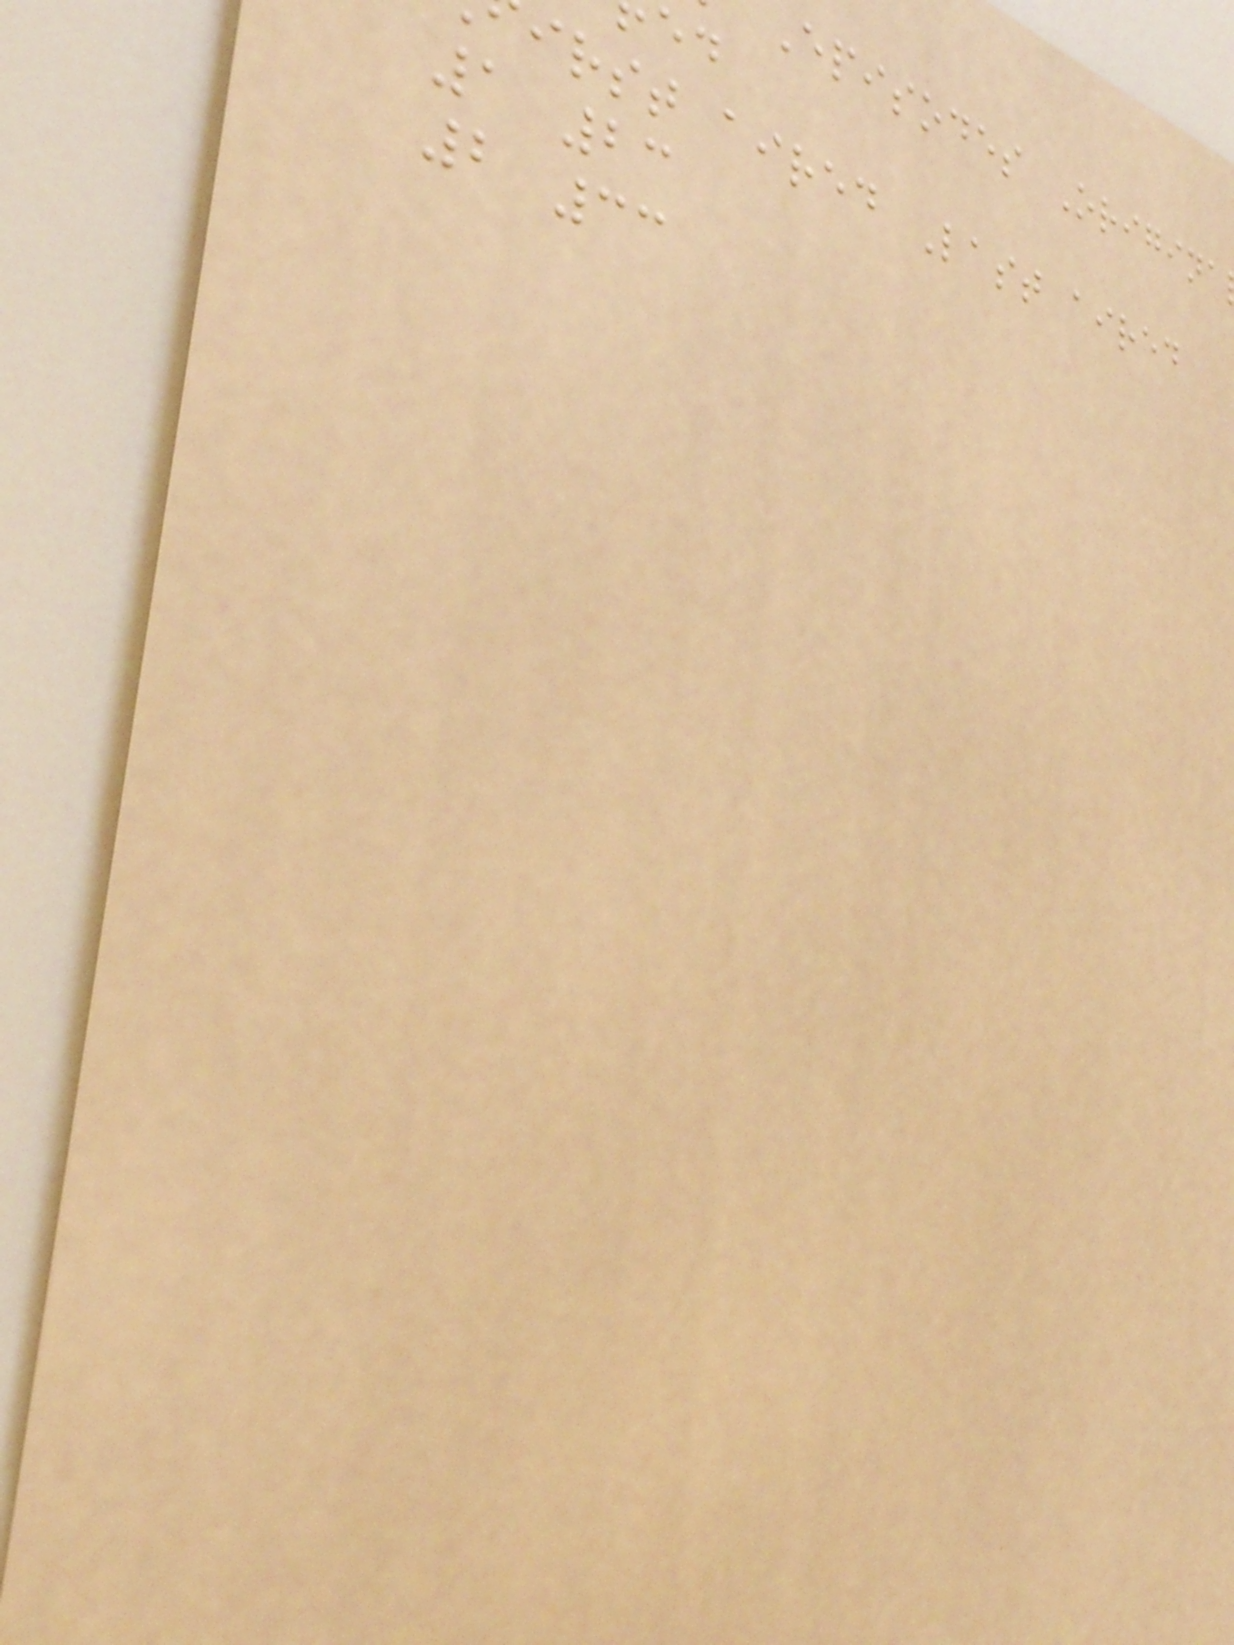Episodes Origina
irst aired Last aired
1 23
2 33
